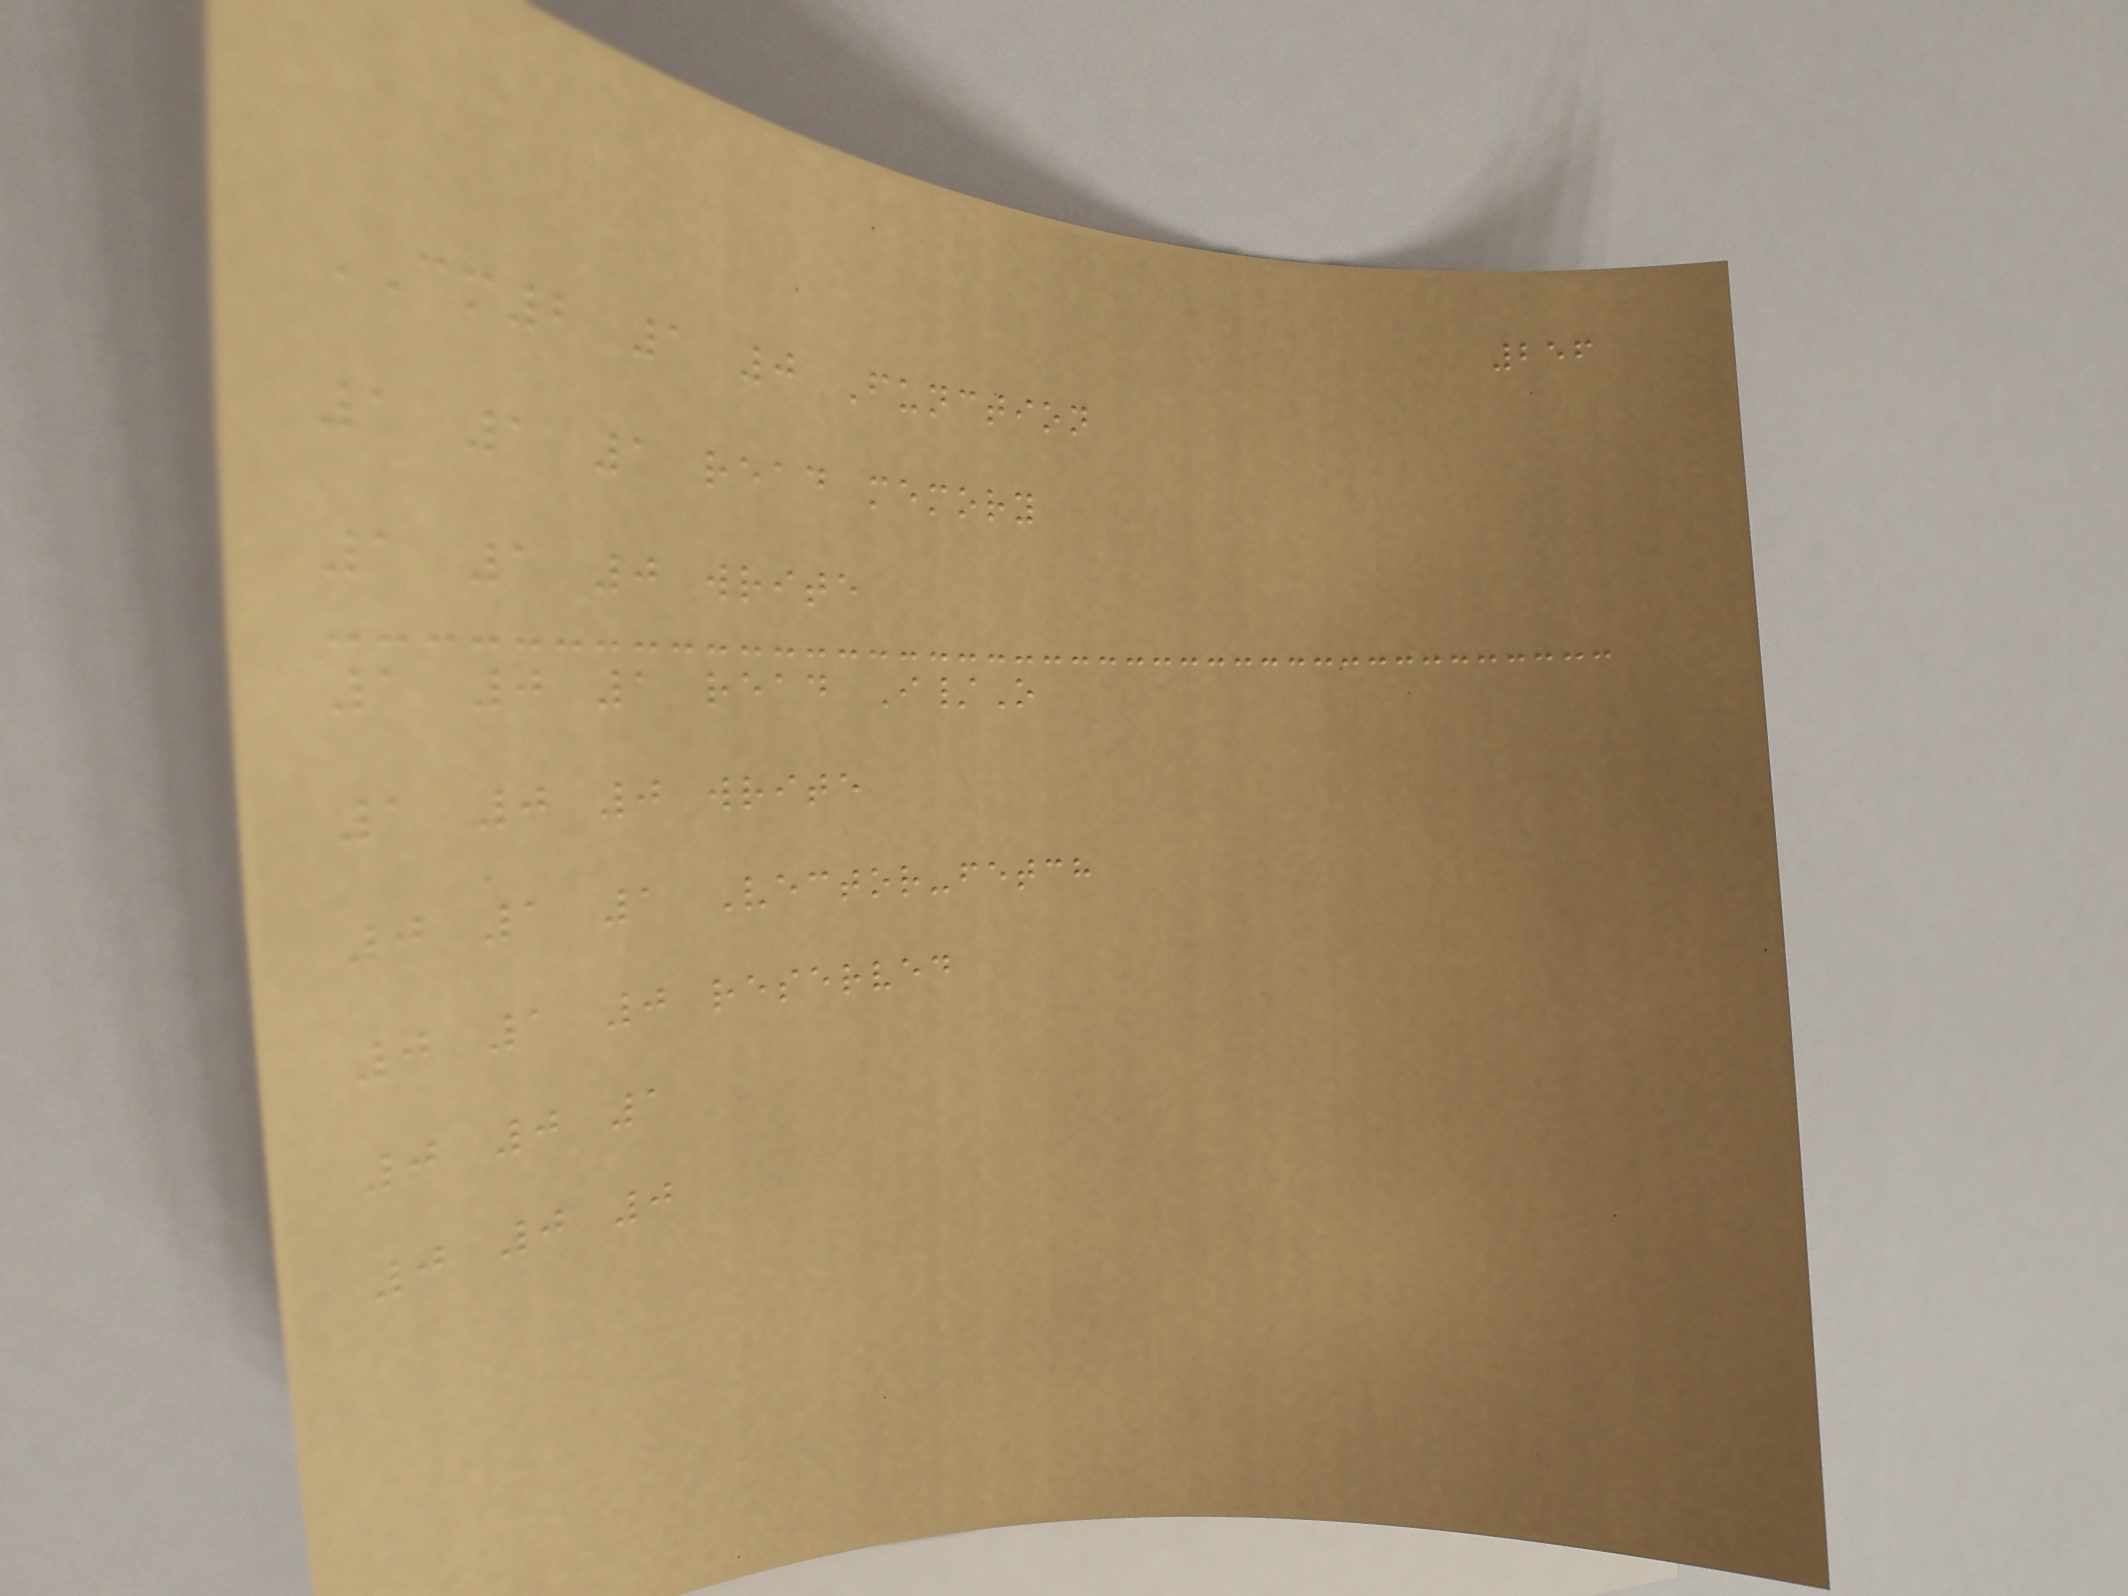256
CM2 1 0 Function
1 1 1 read memory
1 1 0 write
1 0 1 read I/O
1 0 0 write
0 1 1 Vector-fetch
0 1 0 reserved
0 0 1
0 0 0
